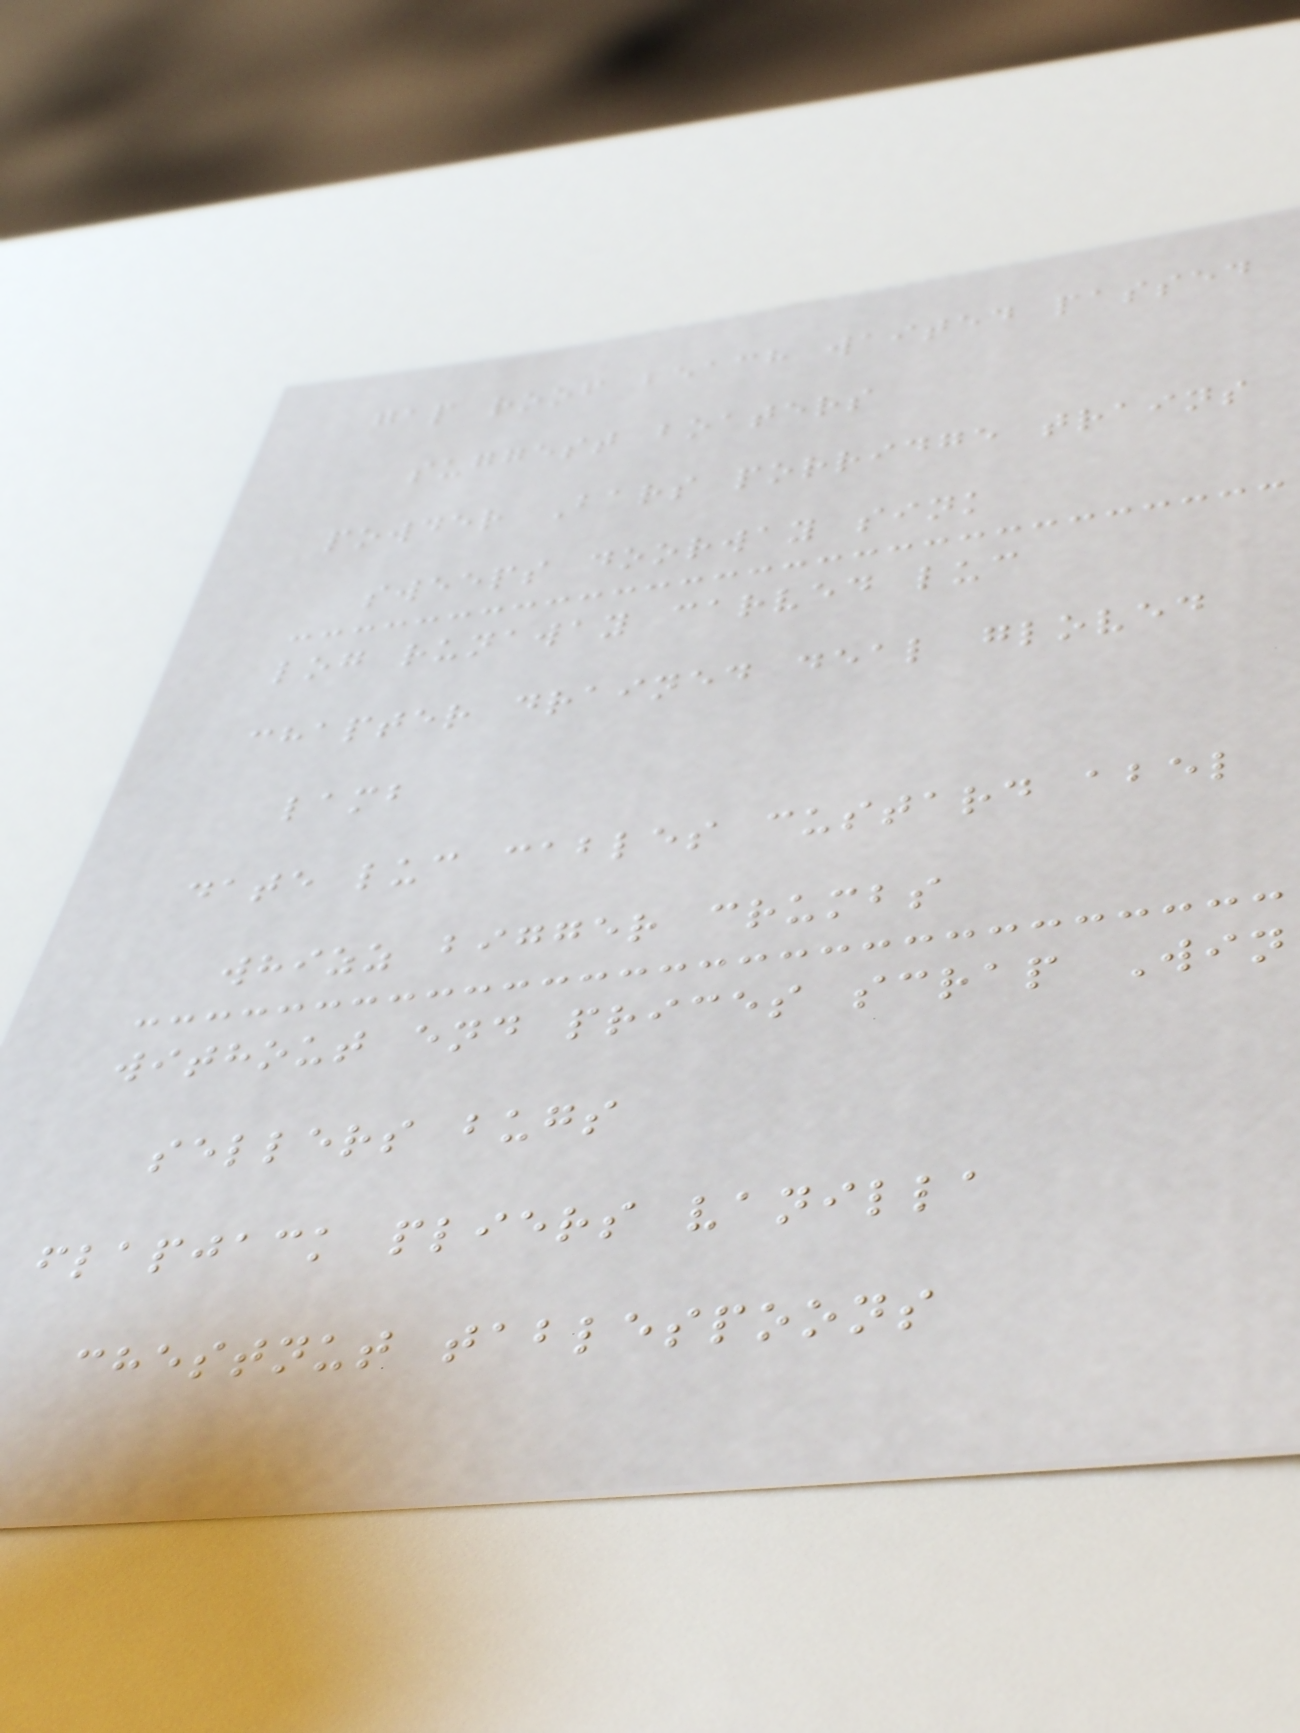gap roof beach waited passed
suggest boaters
powder Bars porridge trains
sweeps doorway sink
log runaway carved luc
chapter drained deal gloved
lamb
date luc cables custard abel
whizz bigger crumbs
without end prices scrap Win
sellers bugs
flapjack pliers vanilla
chestnut tablespoons
